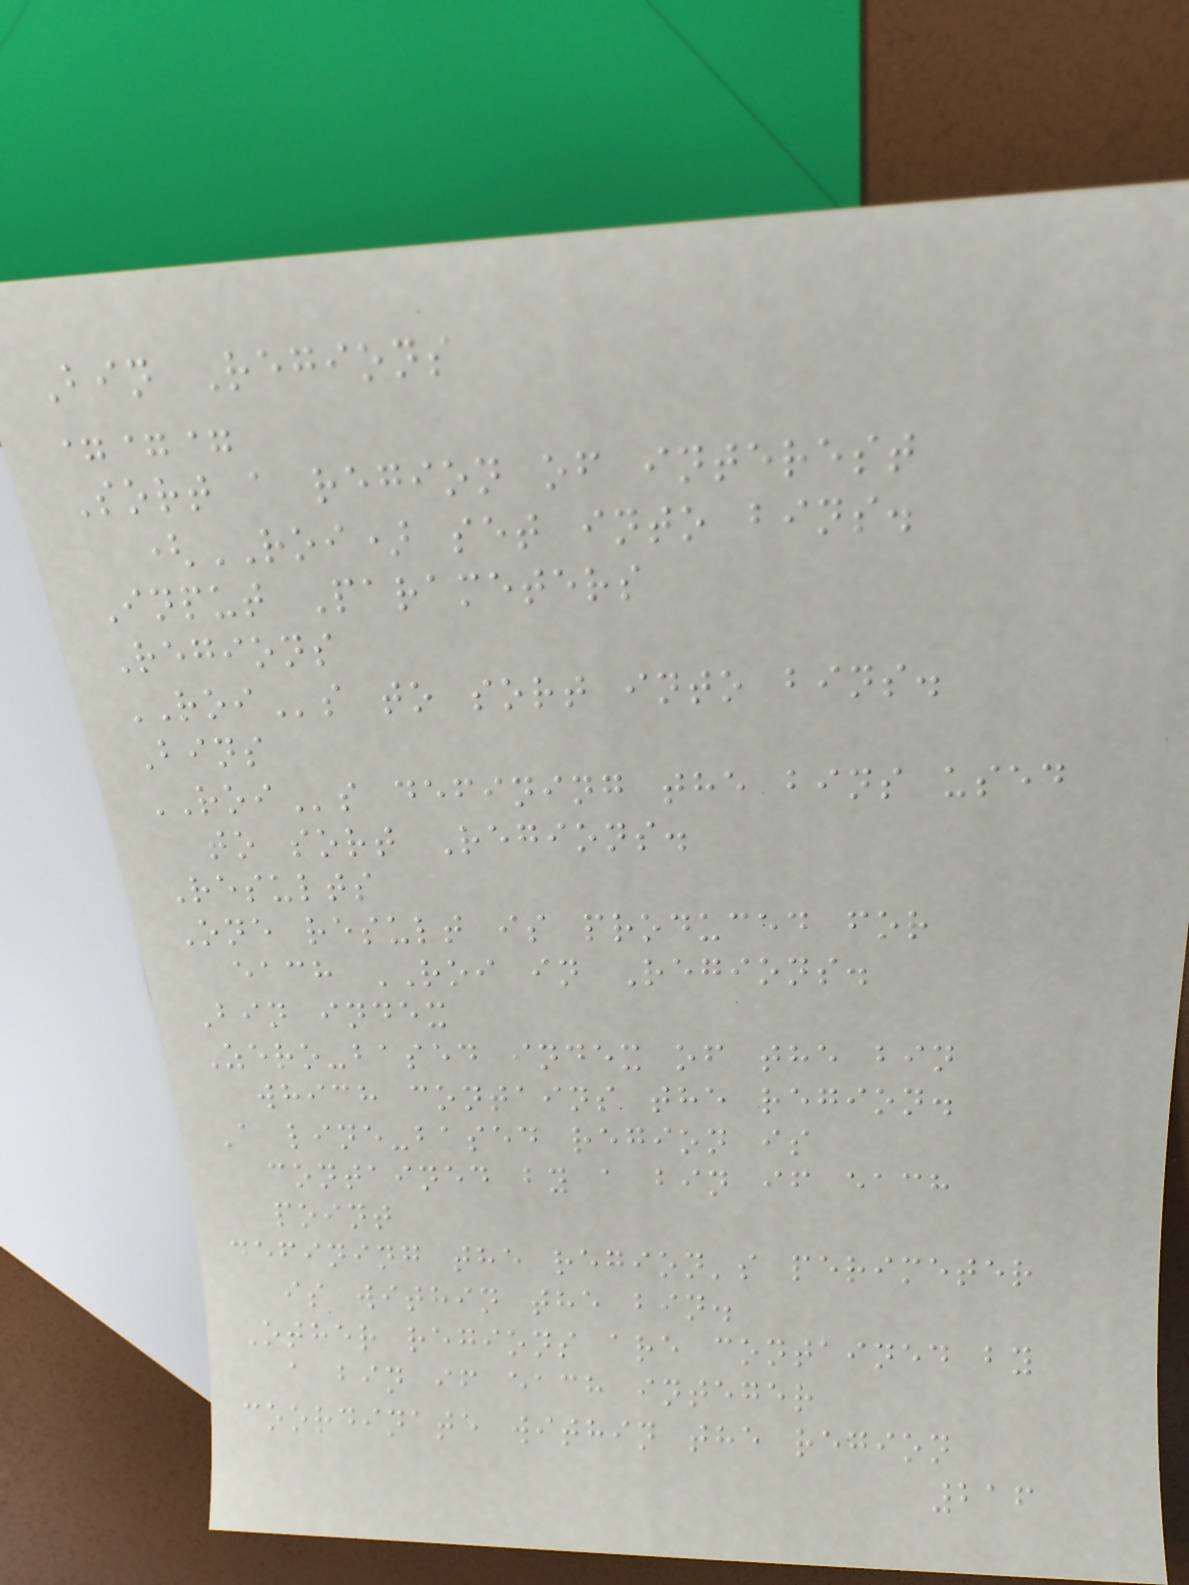Bin Regions
===
Sort a region of interest
(ROI) set into bins.
Input Parameters
Regions
ROIs to sort into bins.
Bins
ROIs defining the bins used
to sort Regions.
Results
One result is produced for
each ROI in Regions.
Bin index
Zero-based index of the bin
which contains the region.
A line-based region is
contained by a bin if each
point
defining the region's perimeter
is within the bin.
Other regions are contained by
a bin if each integer
coordinate within the region
216
